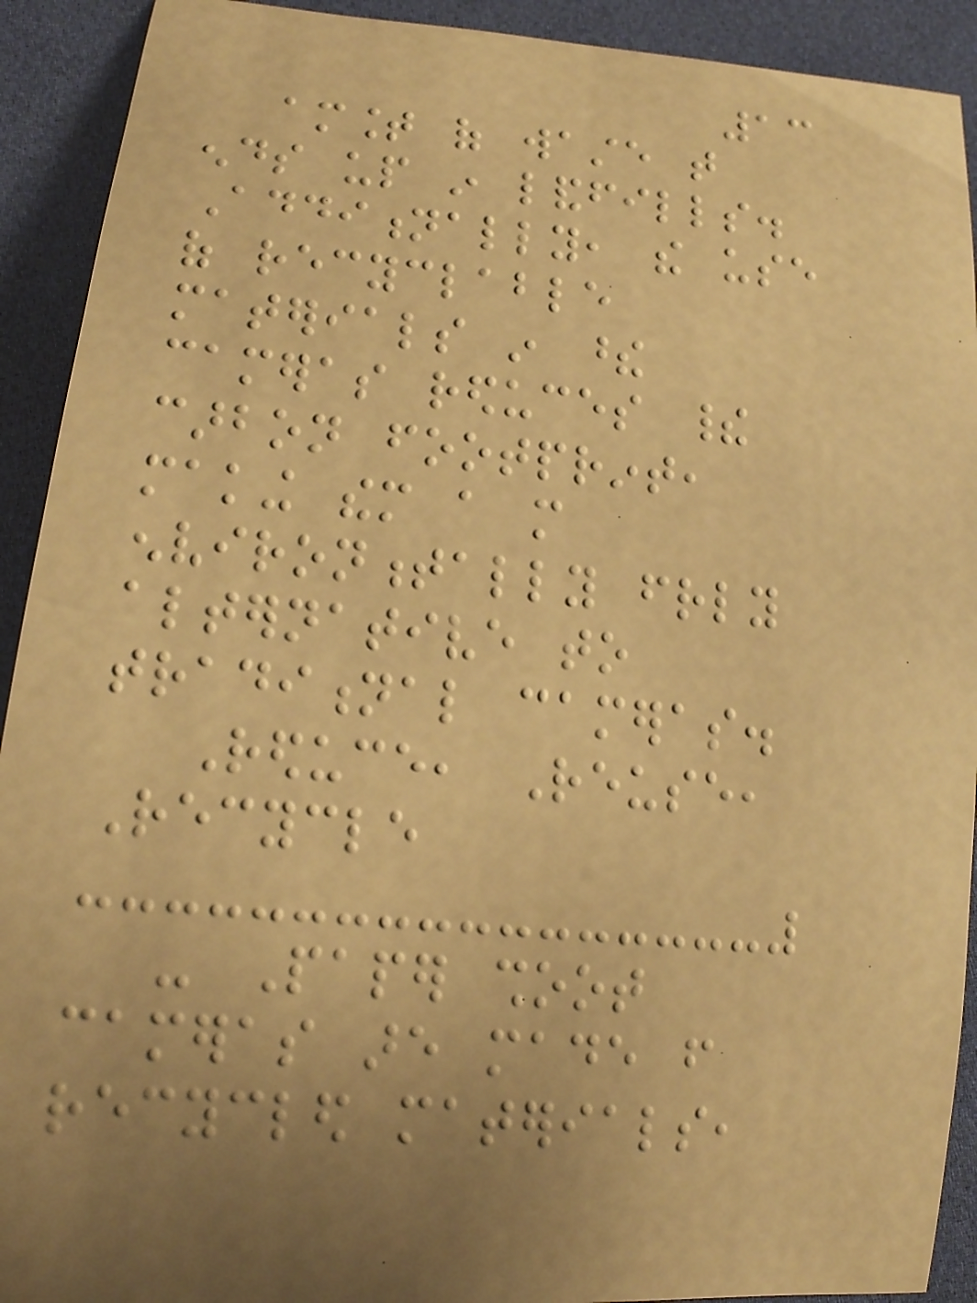13
amount of waste that
ends up in landfills.
Additionally, the use
of recyclable
materials in these
cameras reduces their
carbon footprint,
making them a more
environmentally friendly
alternative to
traditional cameras.
Reduce, Reuse,
Recycle
- Paper shoot
cameras are made from
recycled materials,
